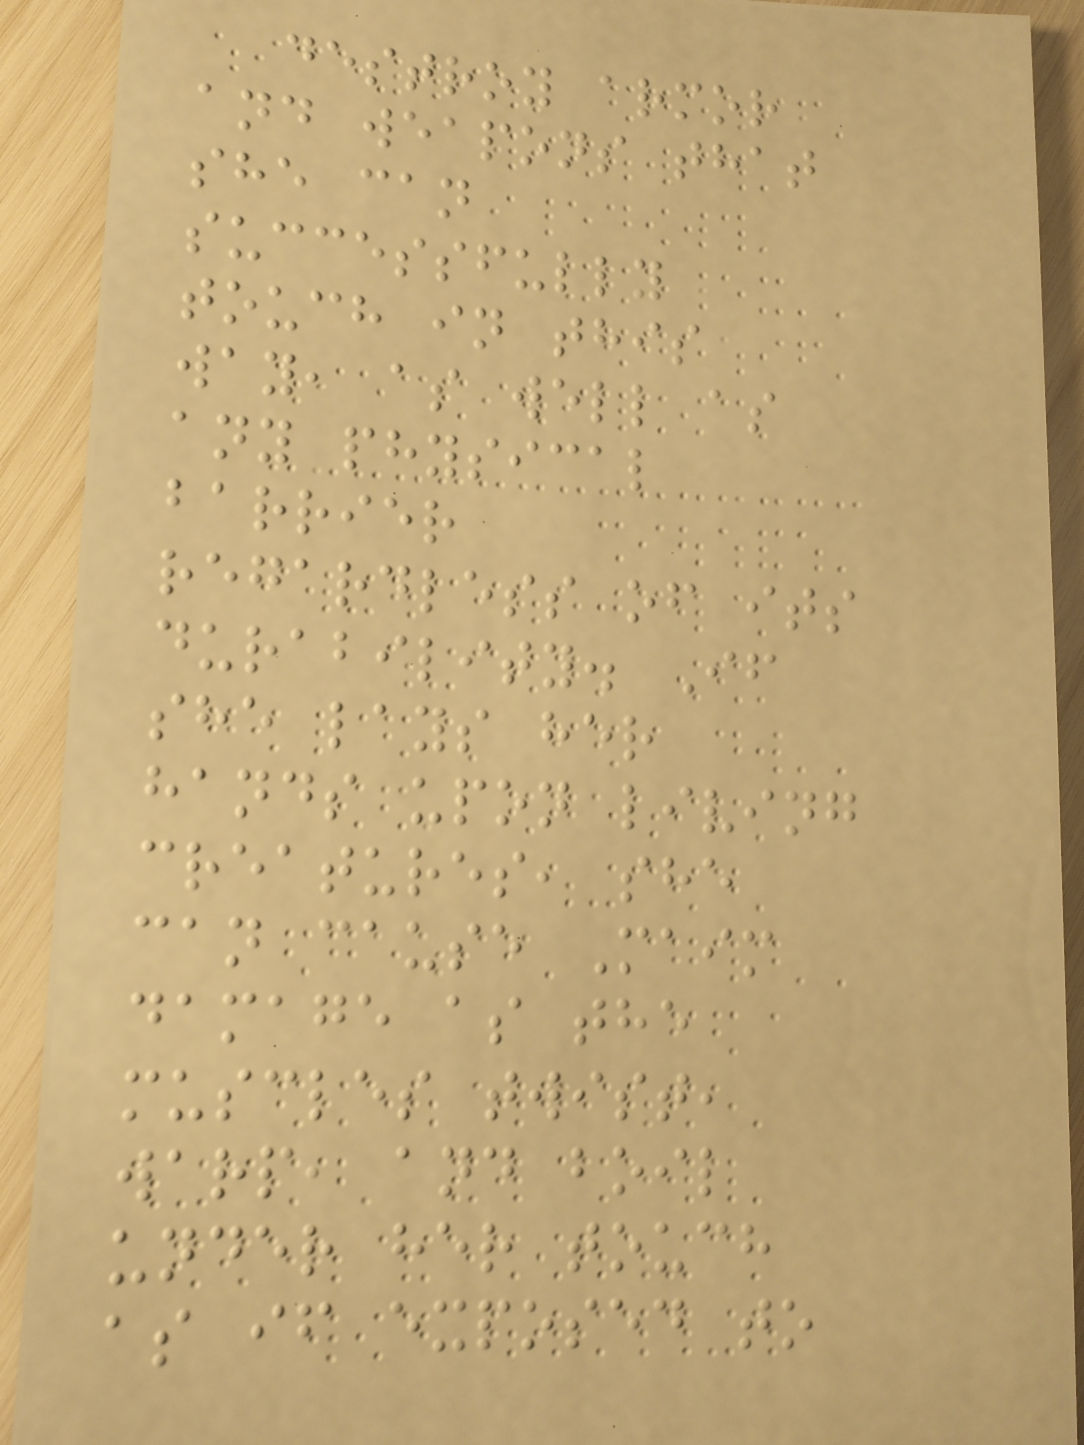destroy armor
and weapons that
she can
successfully
touch in this
way, as well as
any physical
barrier
regardless of its
durability. If
she lays her
hands upon living
creatures, she
can cause Maim
damage as the
muscles twist,
warp, and boil
under her touch
as if exposed to
